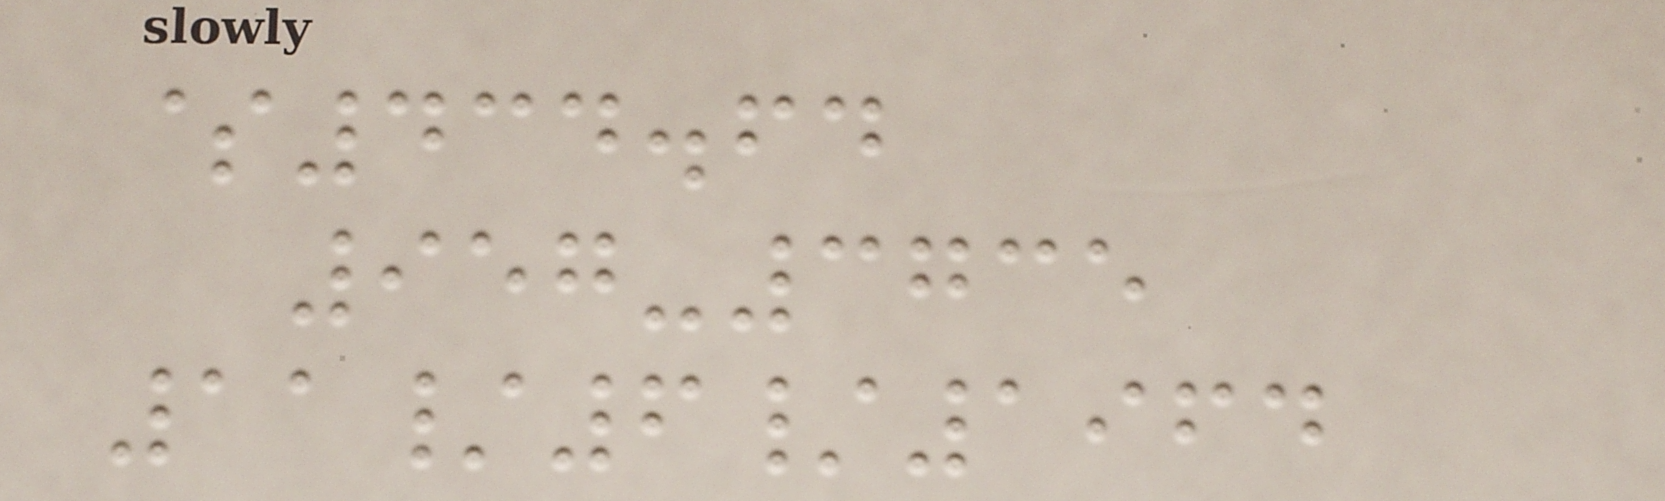$434.64
957-3735
11/6/1964
